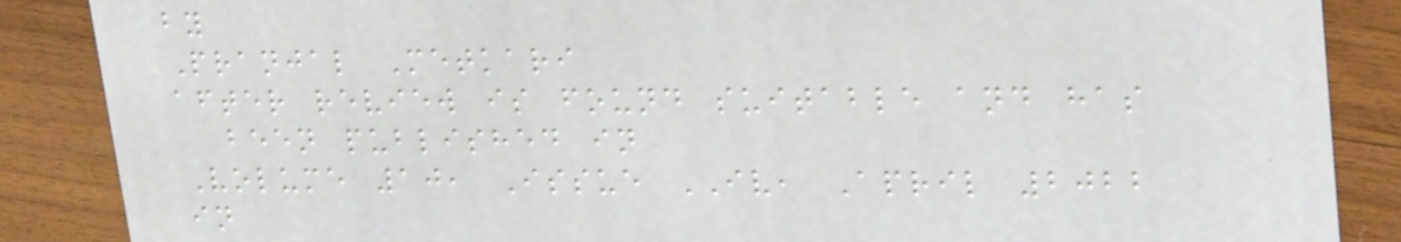by
Pranjal Metkari
after review is found suitable and has
been published in
Volume 10, Issue IV, April 2022
in
